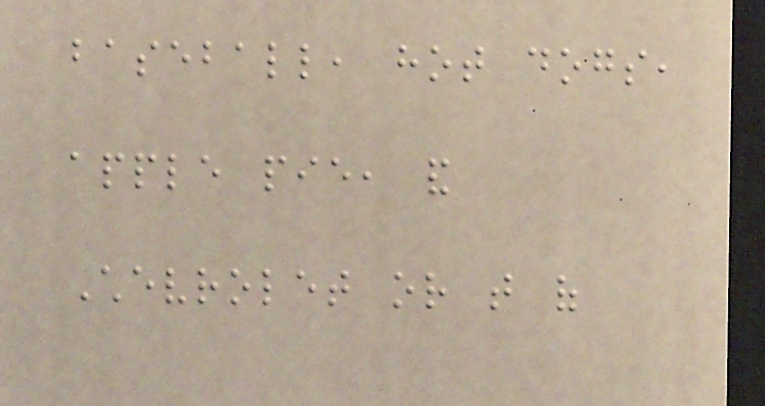baseball, hot dogs,
apple pie, and
Chevrolet or that of
